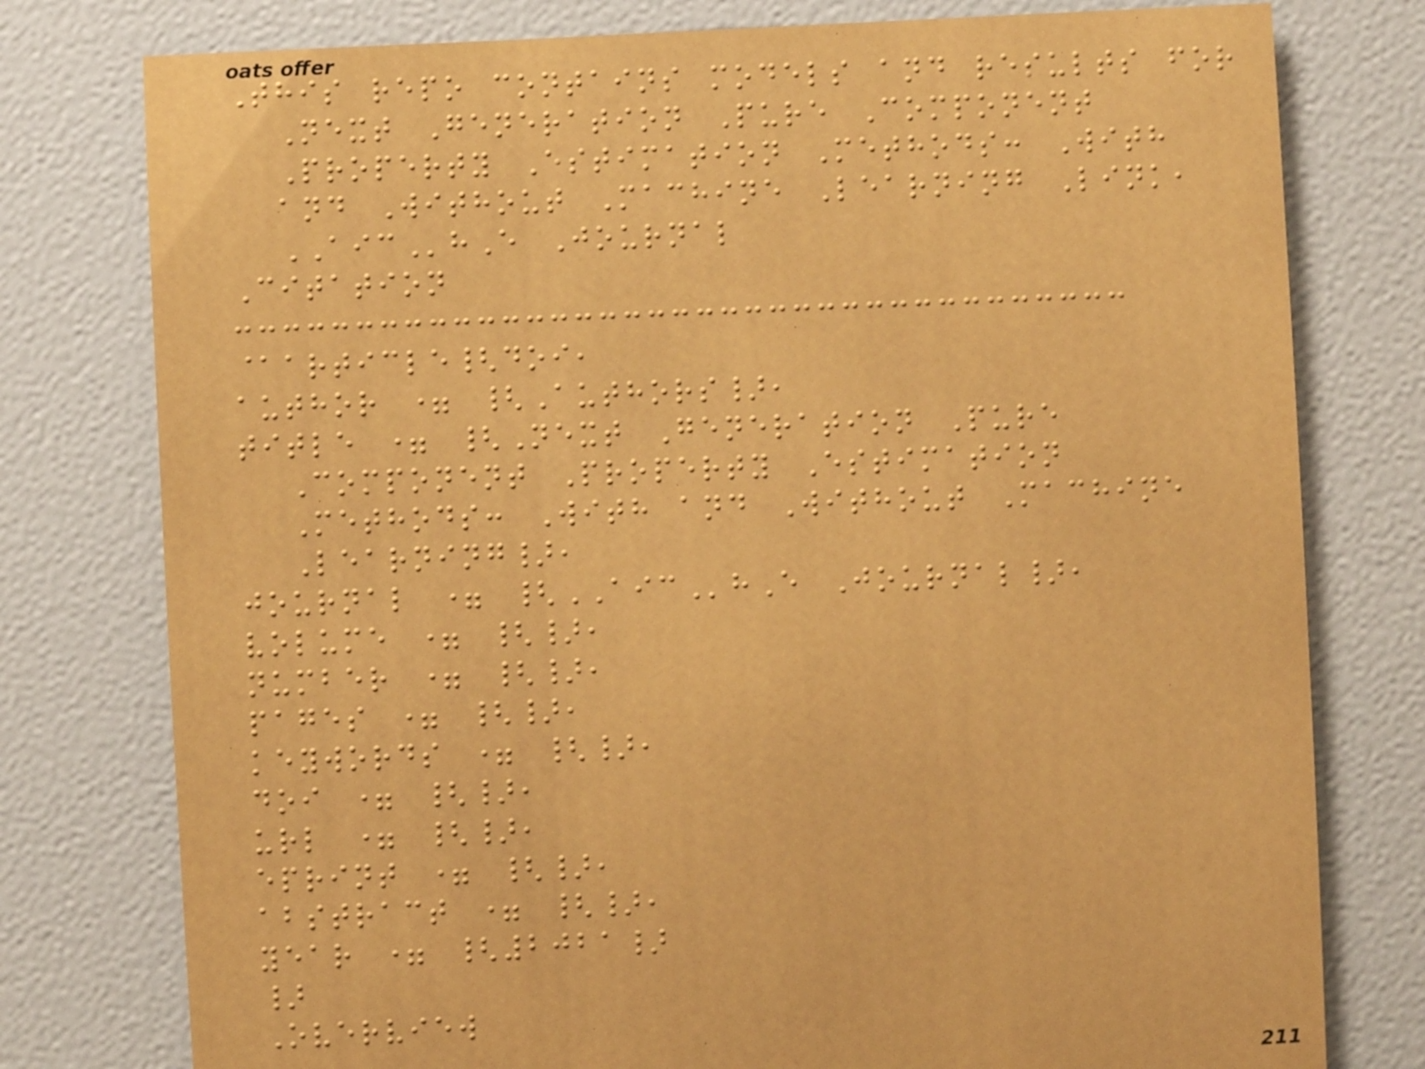This repo contains models and results for
Next Generation Pure Component
Property Estimation Methods: With
and Without Machine Learning Link,
AIChE Journal
Citation
@article{doi,
author = {Authors},
title = {Next Generation Pure
Component Property Estimation
Methods: With and Without Machine
Learning},
journal = {AIChE Journal},
volume = {},
number = {},
pages = {},
keywords = {},
doi = {},
url = {},
eprint = {},
abstract = {},
year = {2021}
}
Overview
